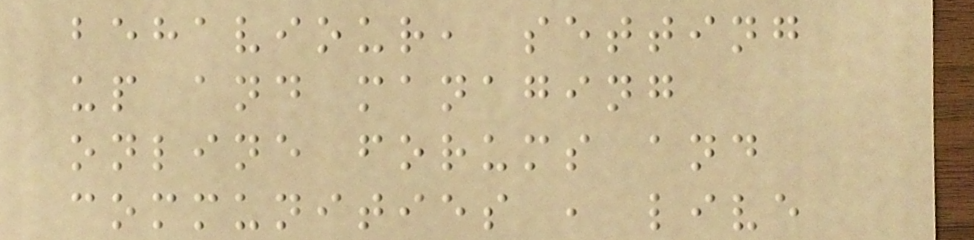behaviour, setting
up and managing
online forums and
communities , live
